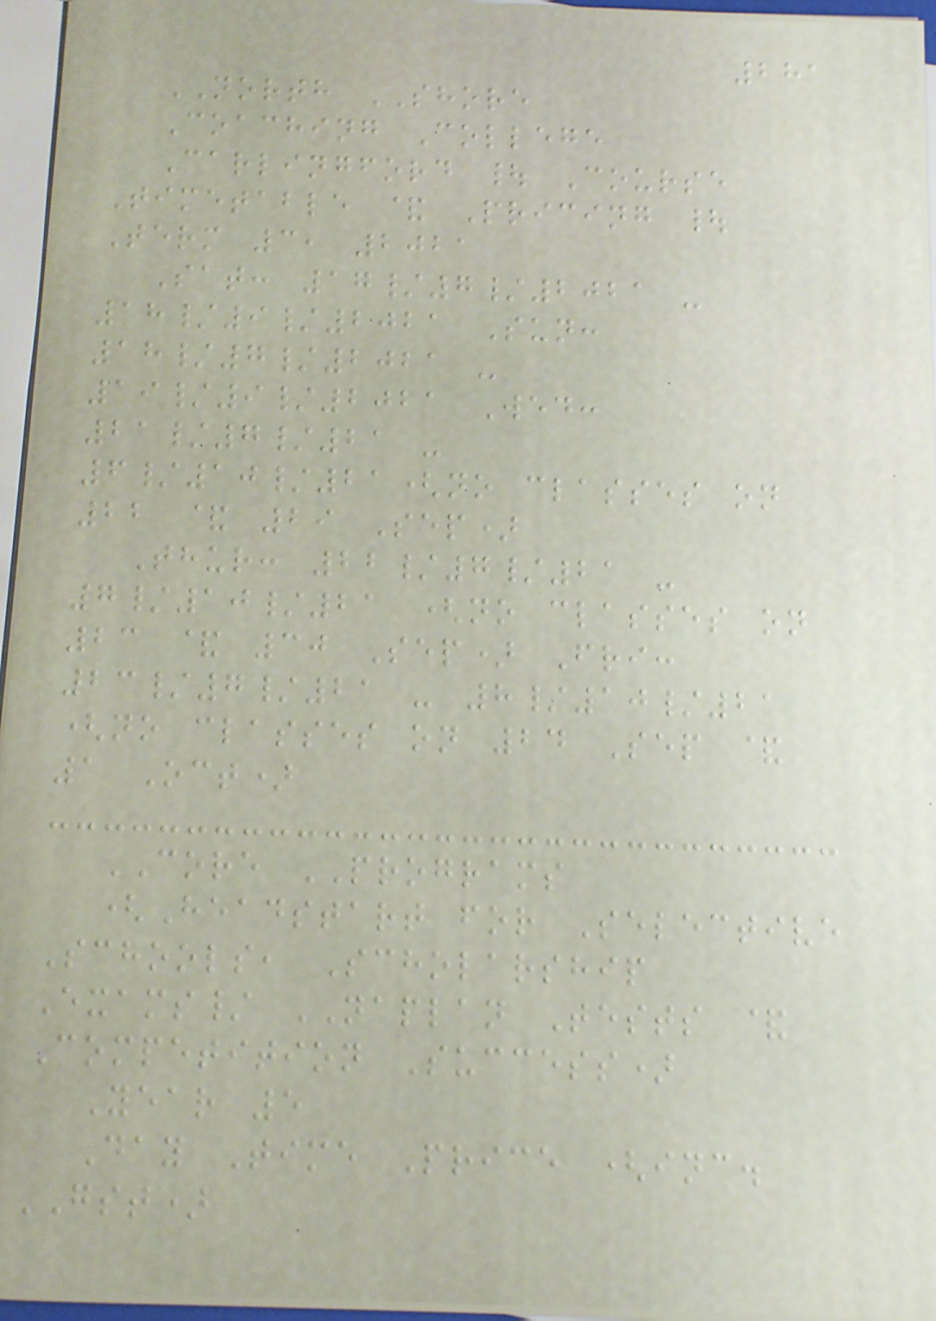281
NORTH SHORE
Coaching College
Carlingford | Course
Timetable & Pricing |
Term 3, 2021
Sat: 17/7/2021 -
18/9/2021 Sun:
18/7/2021 -
19/9/2021 Wed:
21/7/21 -
6/10/21(no classes on
22 & 29 Sep)
Thur: 22/7/21 -
7/10/21 (no classes on
23 & 30 Sep) Fri:
23/7/21 - 8/10/21
(no classes on 24 Sep &
1 Oct)
CORE PROGRAMS
(Headstart for Selective
Schools, Scholarship
Exams/ NAPLAN Tests &
Competition Success)
Year 5
Day Time Price (inc.
GST)
